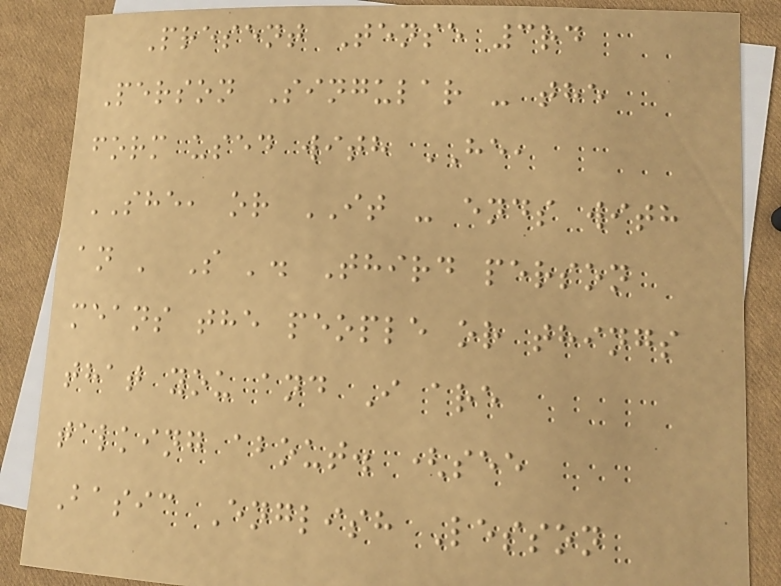Present Tense 3rd
Person Singular - the
form used with HE,
SHE, or IT - ends with
an ' S '. Third person
means the people or things
that you and I are
talking about. (see
Basic English Lesson
